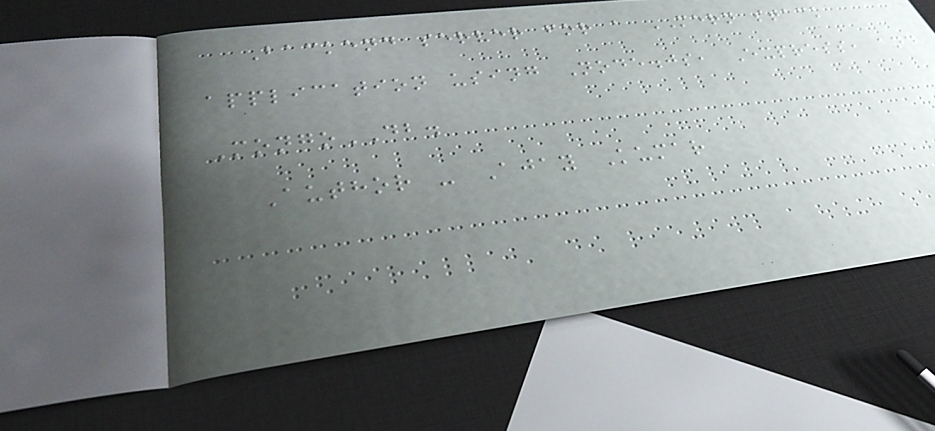Backend server for a MERN stack
application using Node.js, Express, and
MongoDB.
Author - Ajay Kumar
